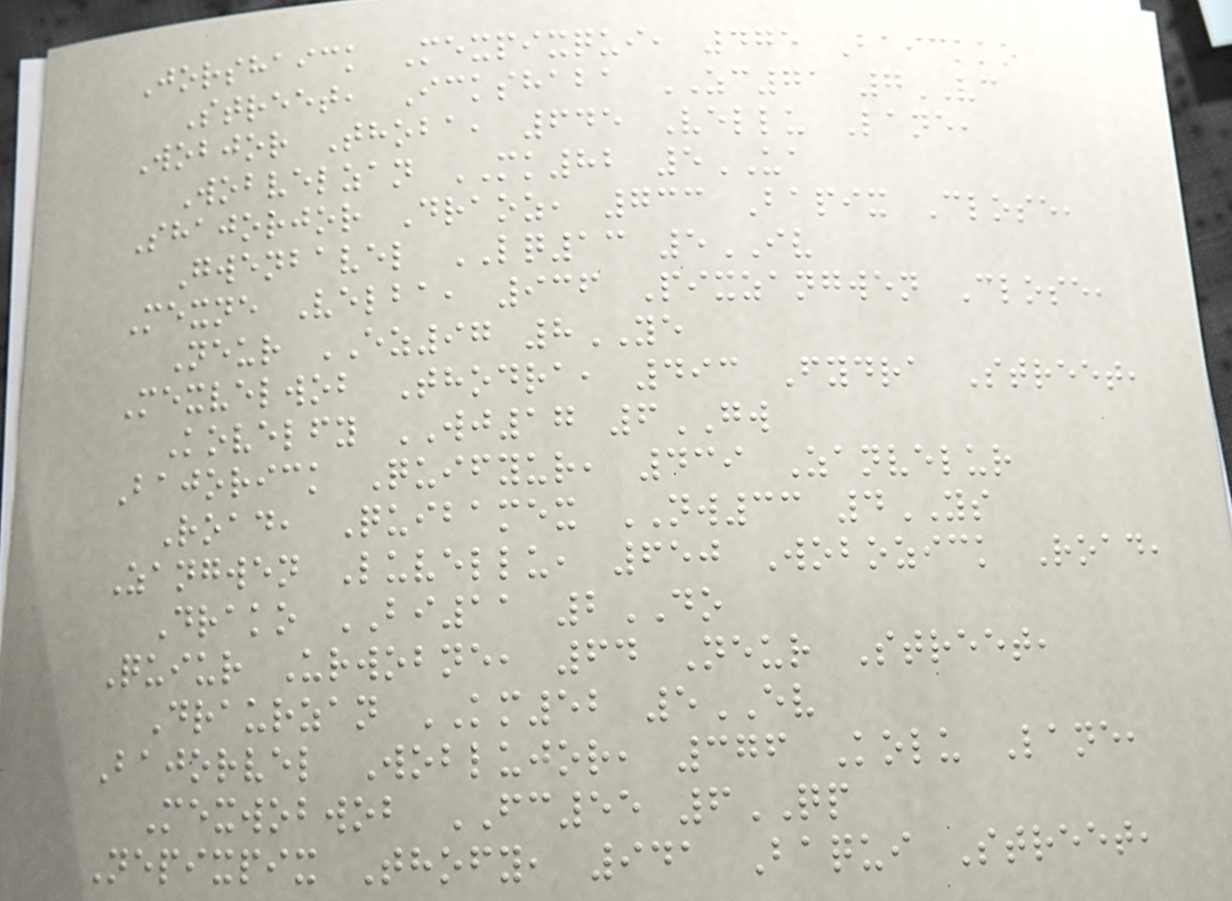Jorshaick Mexpixqui, 475 Baickko
Street, Ickshaba ZC71 7VC
Wobjor Thoba, 645 Vellu Lane,
Wobvelzan MK82 5UA
Shajorjor Draoz, 733 Bapix Close,
Gwenbavel LQ13 5IV
Mexne Velba, 936 Pixzangwen Close,
Neur EZ97 8YE
Mexvelwob Thodra, 493 Fydra Street,
Kovelfy WJ17 6GW
Bajorick Quifyur, 439 Zanvelur
Road, Quibamex NW33 4YS
Zangwen Luvellu, 650 Wobozick Road,
Drako BI11 2DO
Quiur Urwobne, 64 Neur Street,
Draurzan KM52 5EV
Bajorvel Woblujor, 376 Kolu Lane,
Mexwobwob FC55 6QP
Nepixpix Thofy, 941 Baqui Street,
